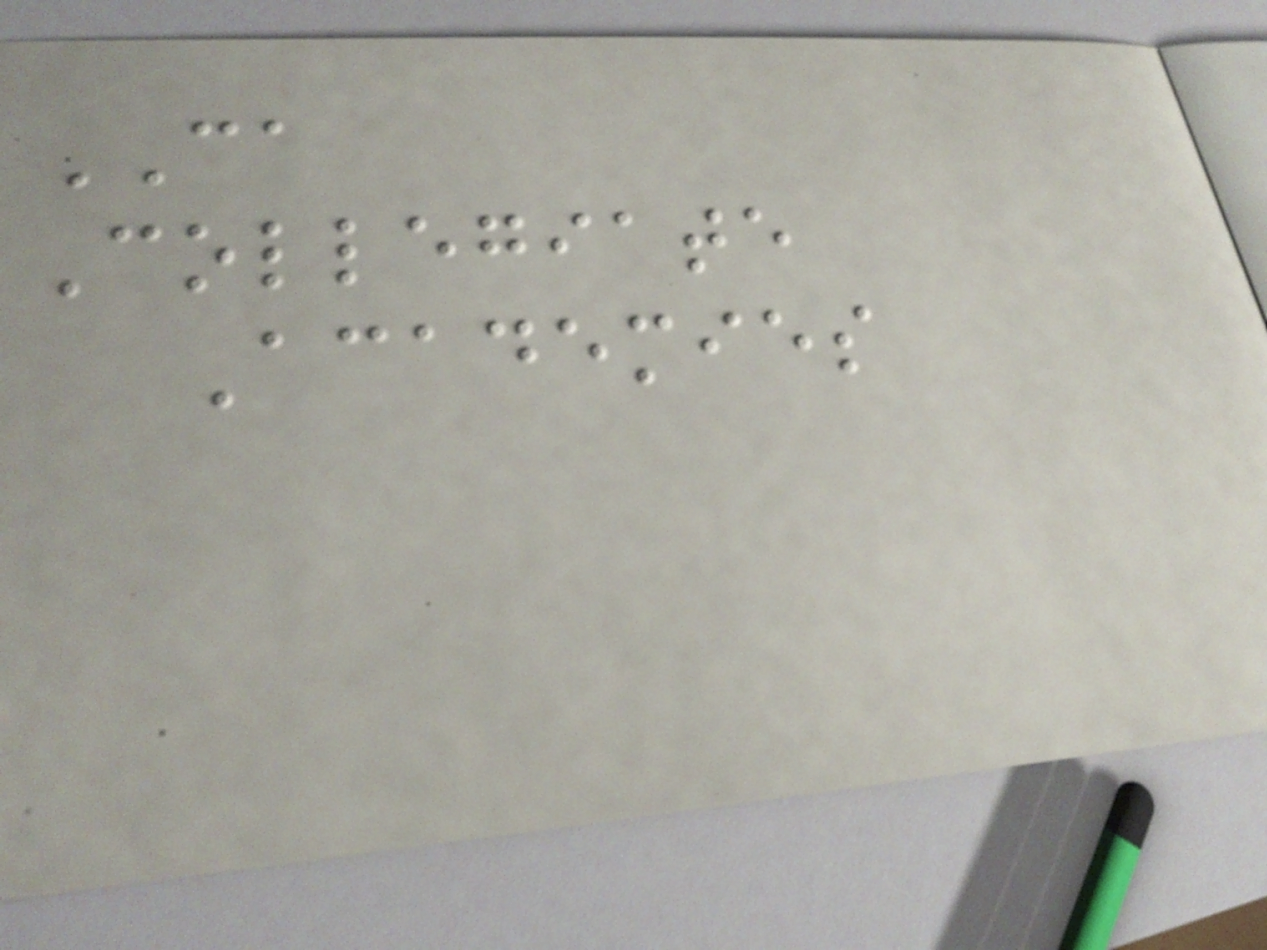CA
Collegiate
Academies
